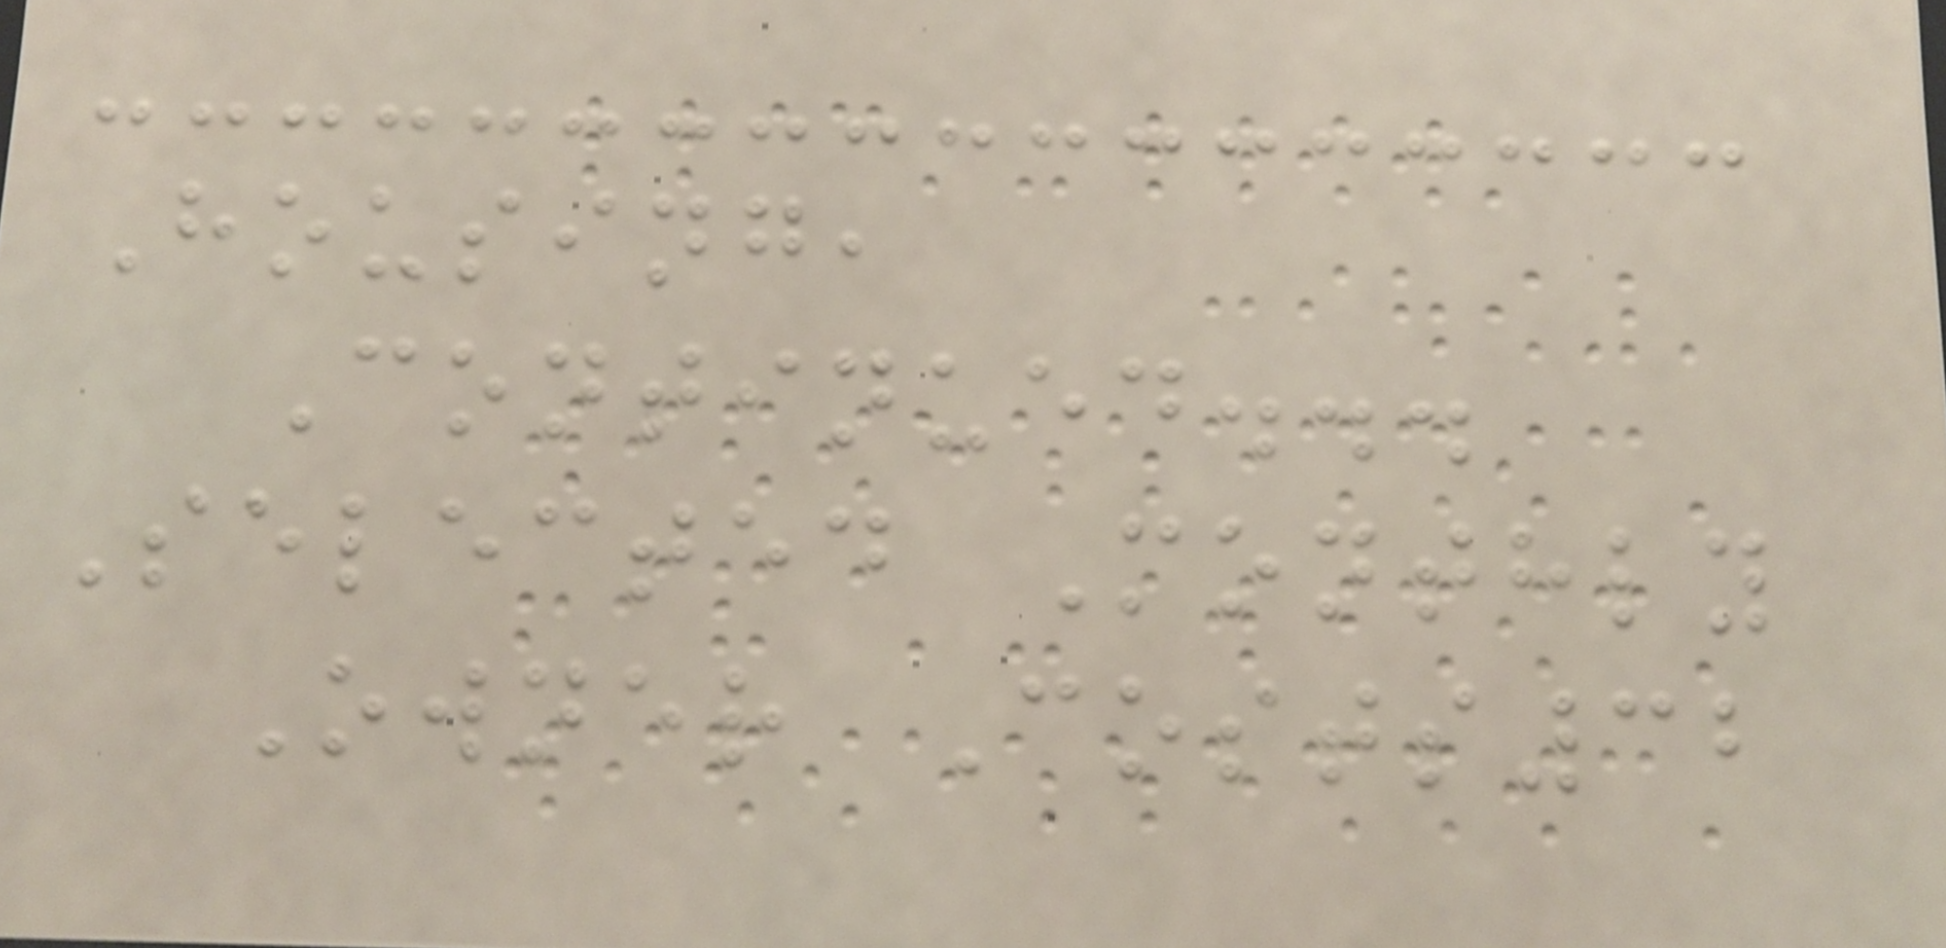Housing,
Continued...
Selected Monthly
Owner Costs32
